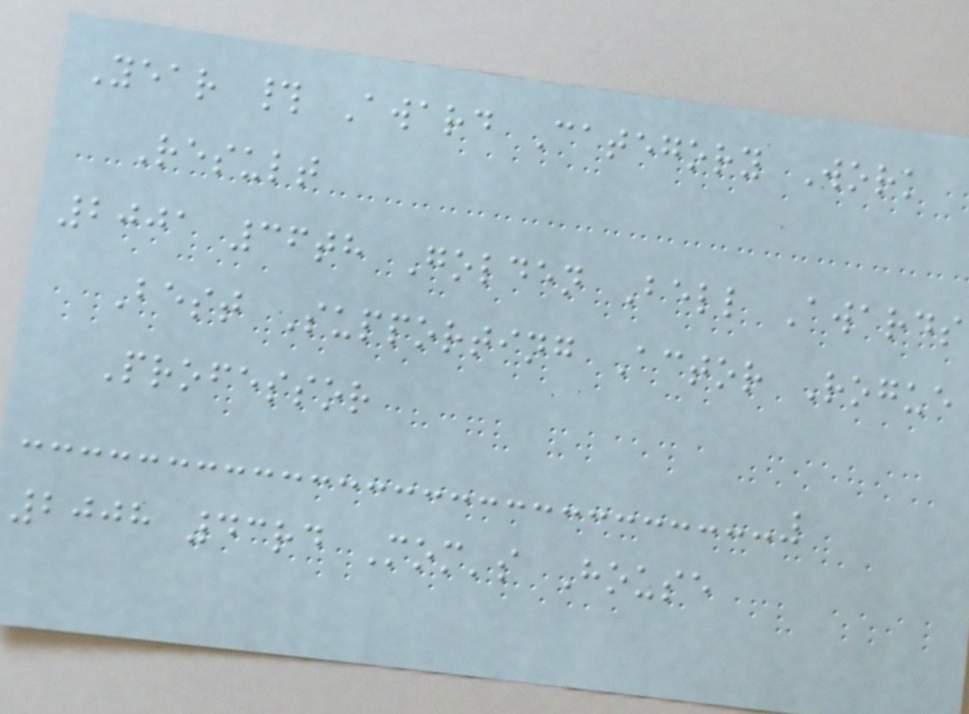Year # Award Category Work
Result
2001 36th Golden Bell Awards
Best Supporting Actor Rogue
Professor
2008 43rd Mom's House
